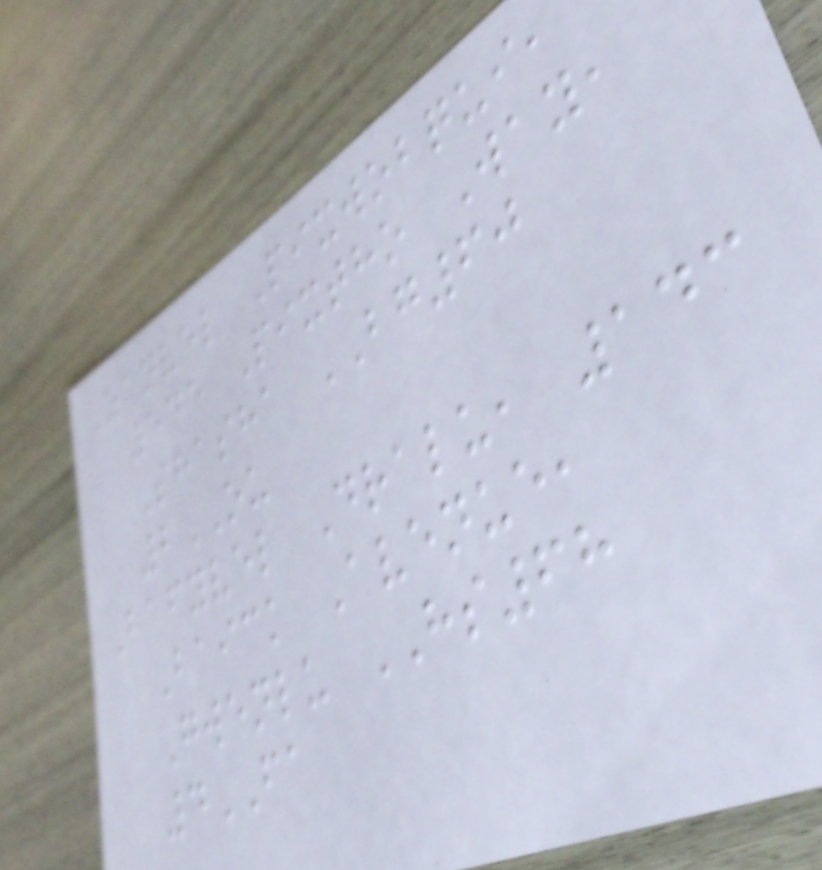Zanvel Pixwobqui,
545 Pixtho Way,
Shasha BG60
2OU
Bafyvel Dralu, 143
Baick Avenue,
Gwenlu HS68
4FA
